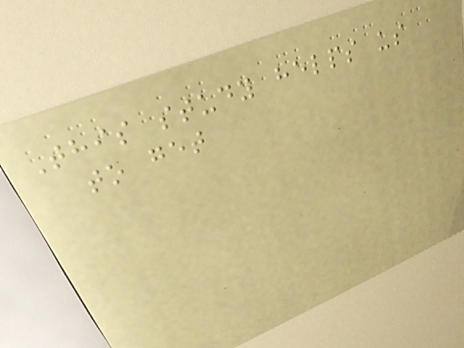This study helps us
to get
